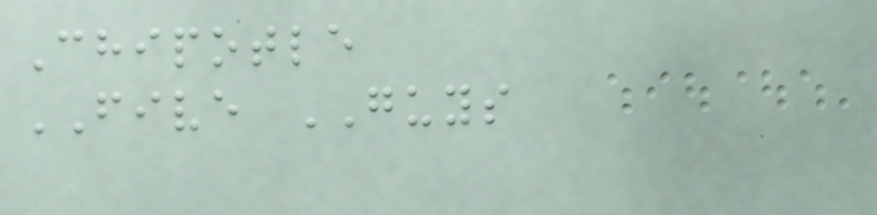Chipotle
FIVE GUYS
